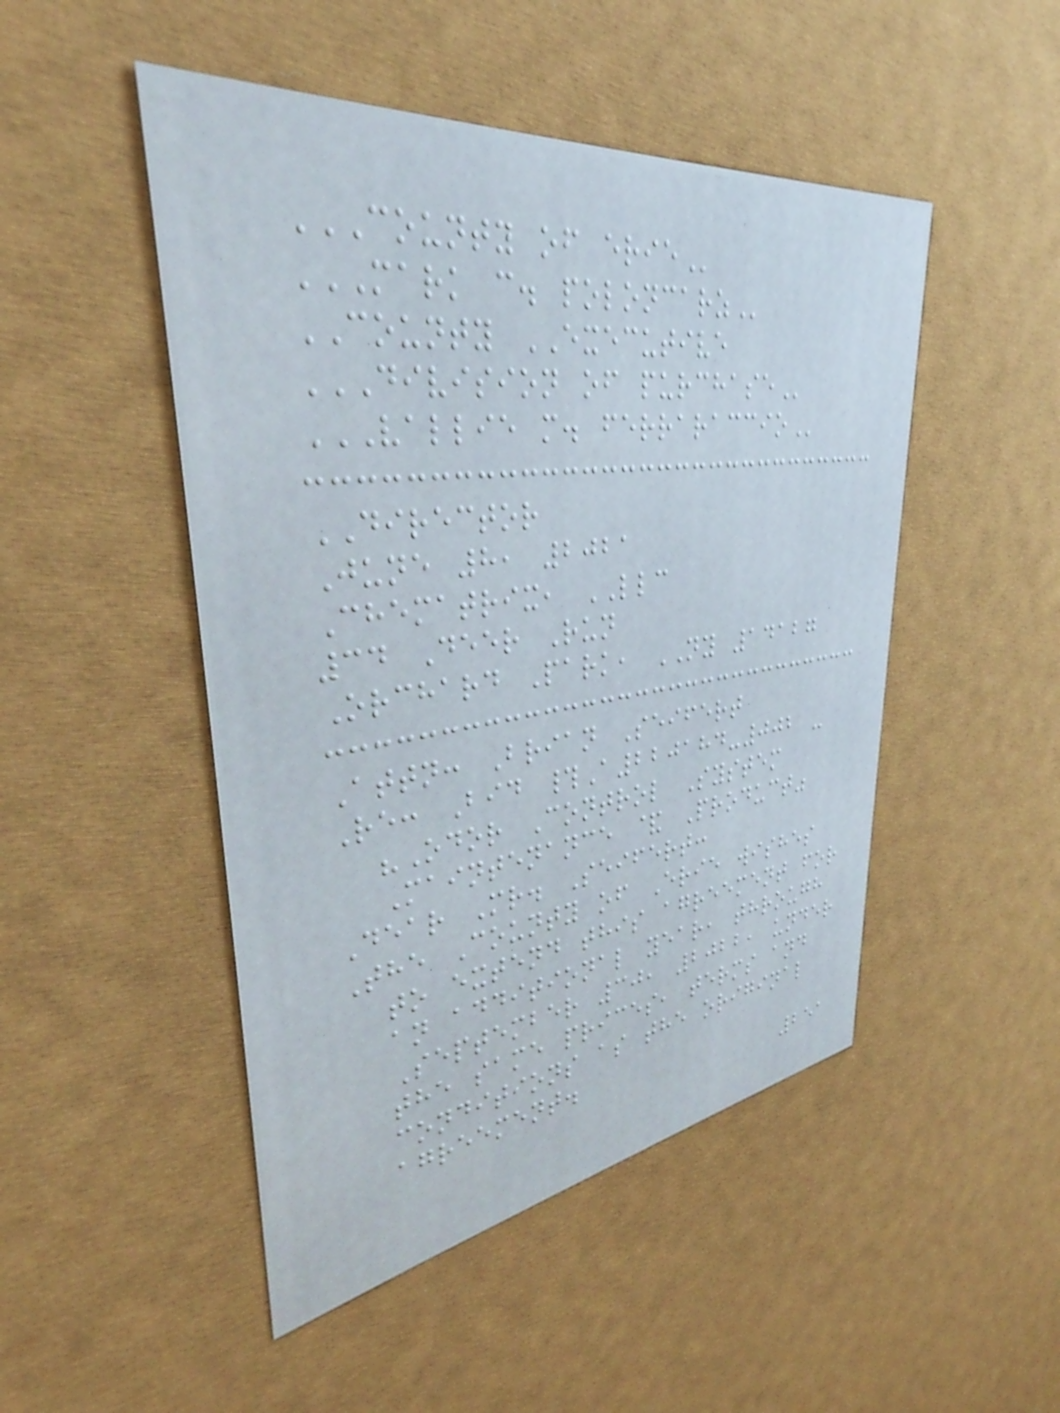COUNTY OF ERIE
MARK C. POLONCARZ
COUNTY EXECUTIVE
DIVISION OF PURCHASE
VALLIE M. FERRARACCIO
DIRECTOR
June 8, 2021
Chematrix, LLC
34 Deer Run
Orchard Park, NY 14127
Attn: Brian Seifert
Re: Bid #A220184-002 -
"Odor Control System
Maintenance & Product"
Dear Mr. Seifert:
The County of Erie wishes
to extend this agreement for
an additional year, through
September 30, 2022, under
the same prices, terms and
conditions as the original
agreement.
251
